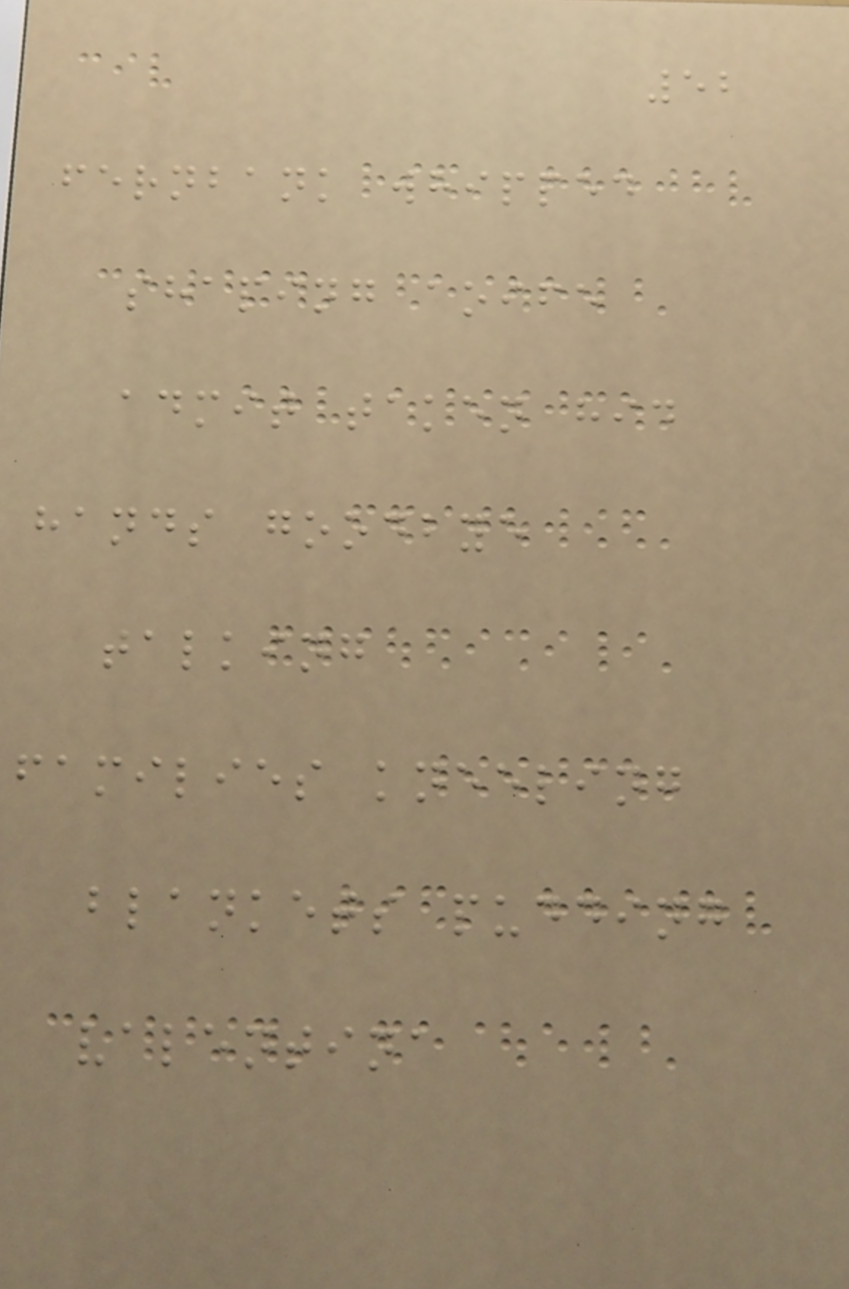52
fernbank whipped
shaping aoife
admit taken hid
hands goodbye
talking
families kneeling
blankets pudding
valentina
